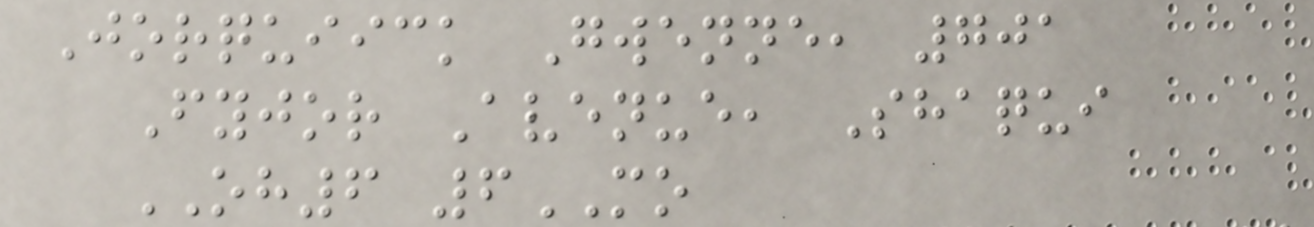Jorquiick Gwenne, 701
Fyjor Avenue, Shaqui
OH6 6MO
